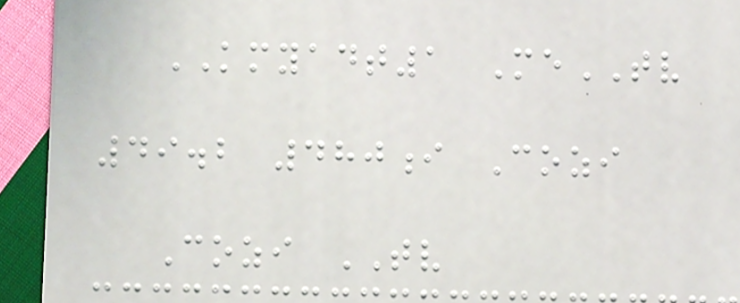KMYADT1 MeTV
49.2 480i Cozi
Cozi TV
